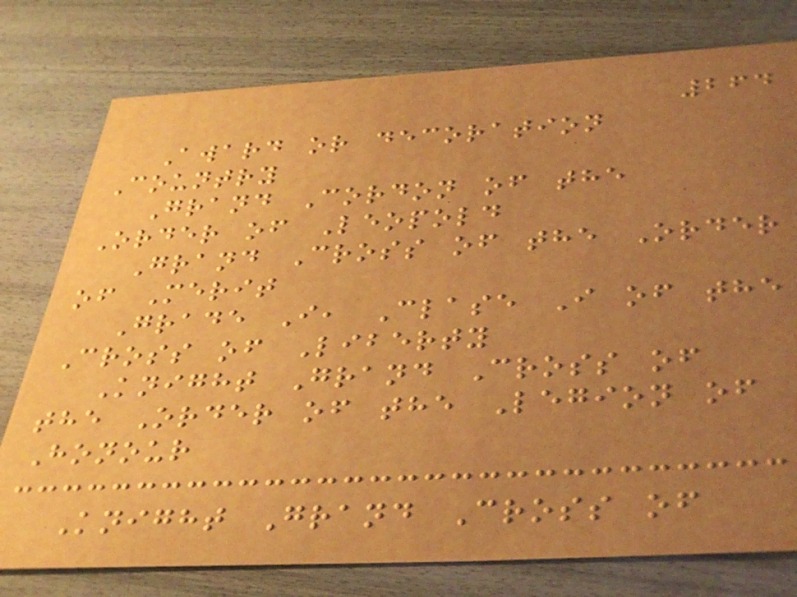264
Award or decoration
Country
Grand Cordon of the
Order of Leopold
Grand Cross of the Order
of Merit
Grade I, Clase I of the
Cross of Liberty
Knight Grand Cross of
the Order of the Legion of
Honour
Knight Grand Cross of
